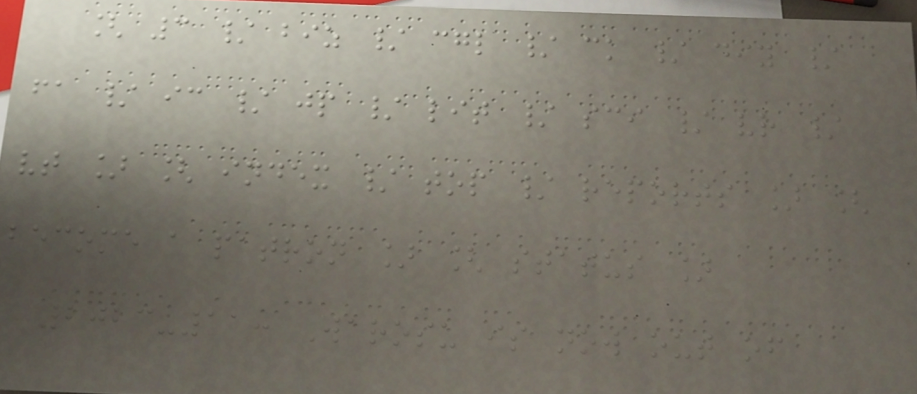[ 3 / biz / cgl / ck / diy /
fa / ic / jp / lit / sci / vr /
vt ] [ index / top / reports ] [
become a patron ] [ status ]
2023-11: Warosu is now out of
